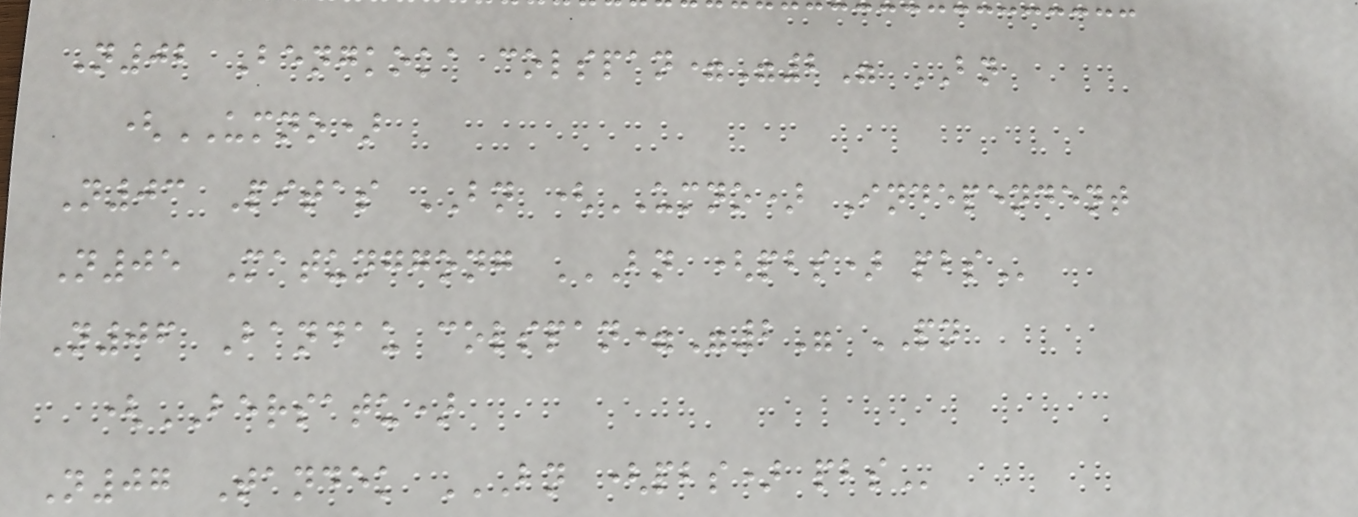N02 Bengkoka colspan="2" BN
(UMNO)
N03 Pitas BN (UMNO) Independent
N05 Matunggong BN (PBS) PBS
N06 Bandau colspan="2" PN
(BERSATU)
N07 Tandek BN (PBS) PBS
